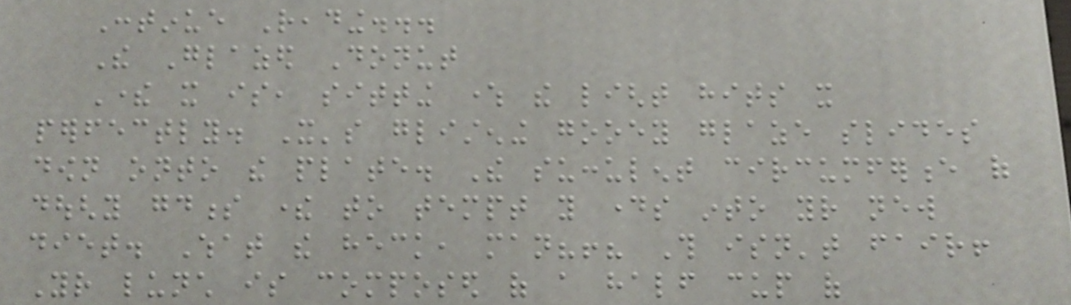Continue Reading...
The Glazed Donut
There it is, sitting where the light hits it
perfectly. It's glistening gooey glaze slides
down onto the plate. The succulent circumference of
doughy goodness there to tempt you days into your new
diet. What the heck, man?!? This isn't fair!
Your lunch is composed of a half cup of
